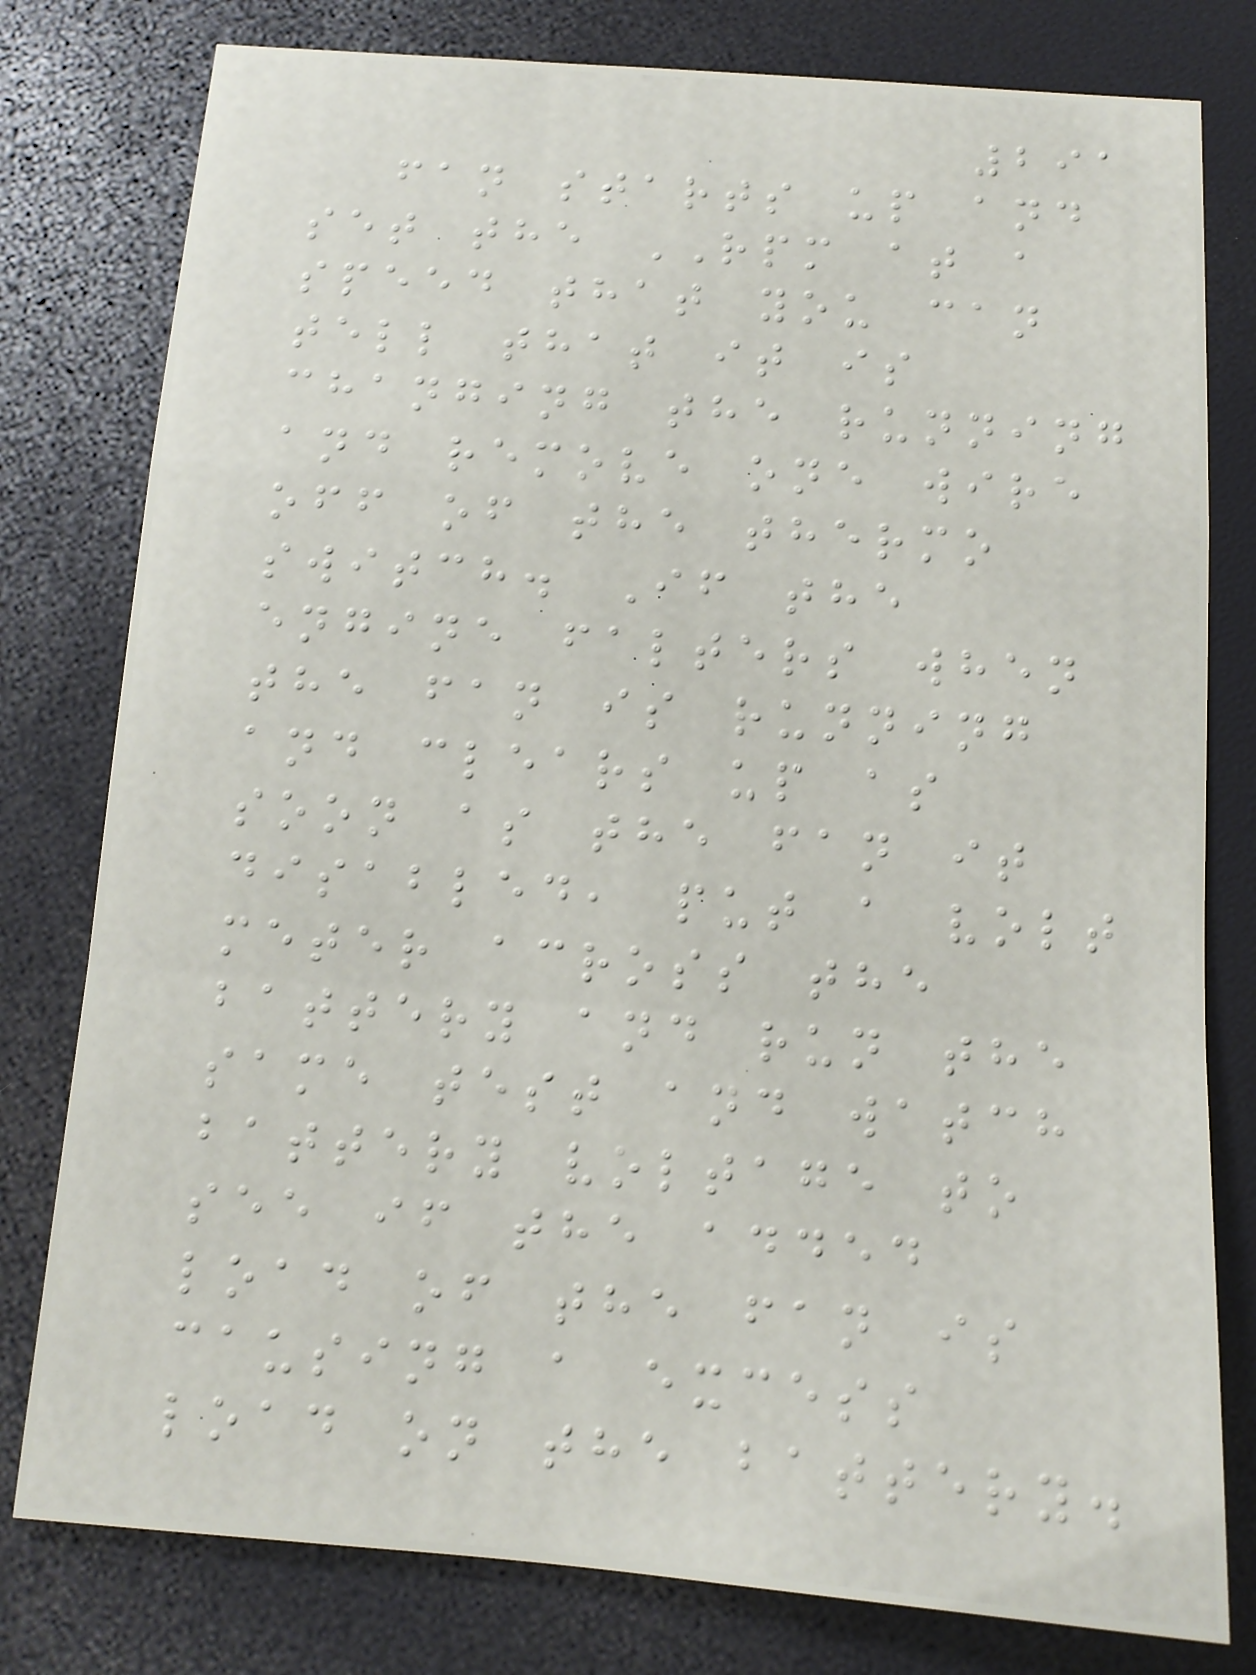291
fan starts up and
set the RPM at a
speed that you can
tell that it is
changing the running
and remove one wire
off of the thermo
switch. If the
engine falters when
the fan is running
and clears up as
soon as the fan it
disabled, put a volt
meter across the
battery and run the
same test and watch
battery voltage to
see if the added
load of the fan is
causing a excess
load on the battery.
